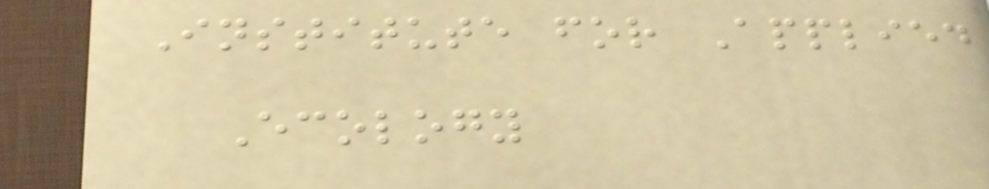Institute for Applied
Ecology
